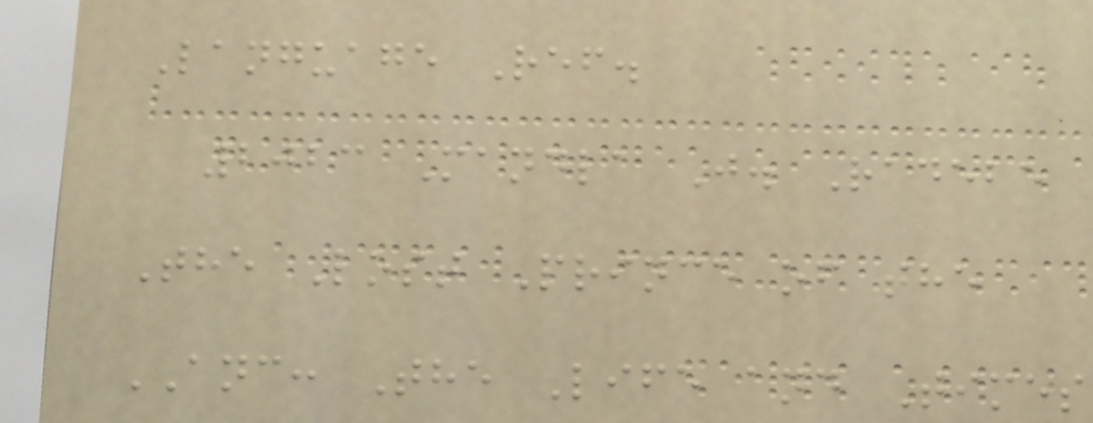Language Ref.
2023 Mandla J. Radebe
The Lost Prince of the
ANC: The Life and Times
